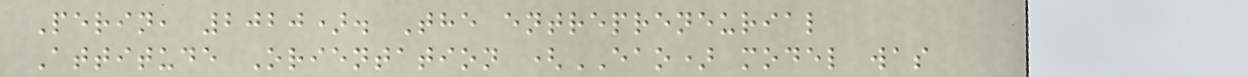Perin, 2020). The entrepreneurial
Attitude Orientation (EAO) model was
